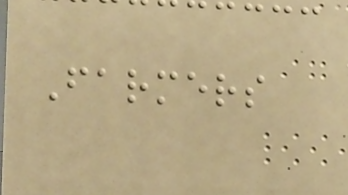Farmers
